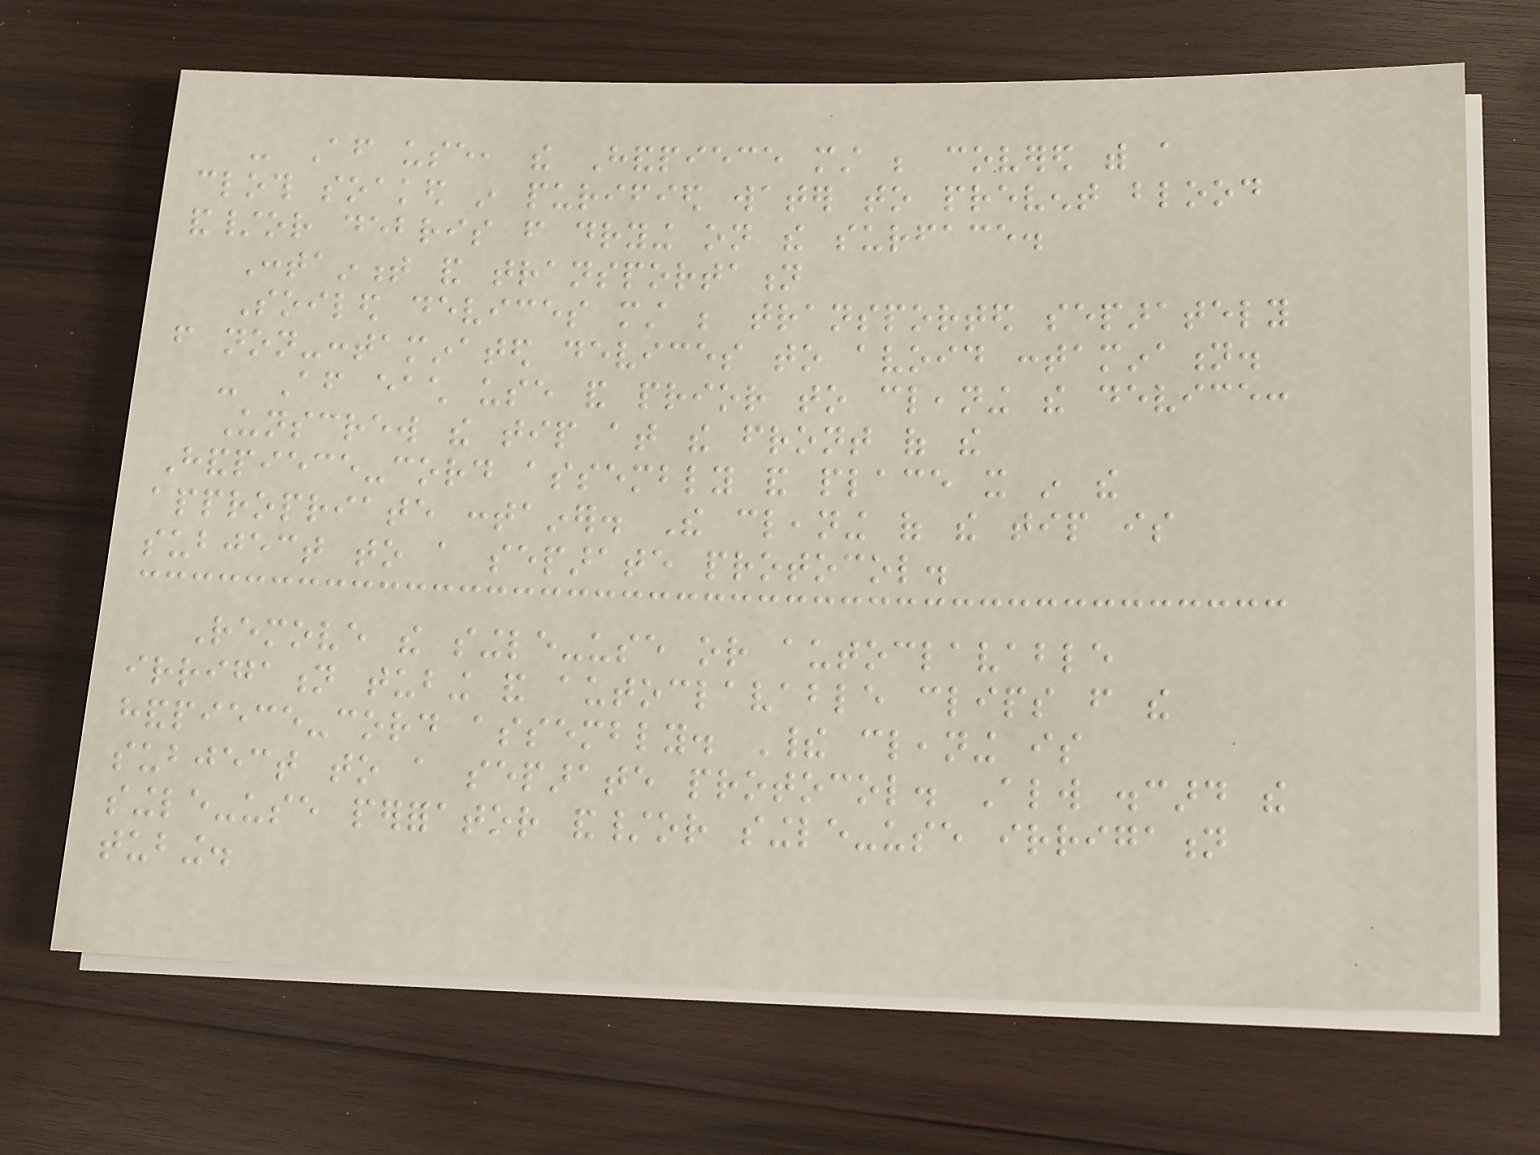- After use, the Handpiece must be covered with a
cloth soaked in purified water to prevent blood
and/or debris from drying on the surface.
Containment and transportation
Soiled devices must be transported separately
from non-contaminated devices to avoid contamination.
- After each use and prior to cleaning the device:
Unscrew the tip at the front of the
Handpiece-cord assembly and place it in the
appropriate container. The cleaning of the tip is
subject to a separate protocol.
Remove the single-use or autoclavable
irrigation tubing and autoclavable clips from the
handpiece-cord assembly. Their cleaning is
subject to a separate protocol. Always discard the
single-use perforator and/or single-use irrigation
tubing.
